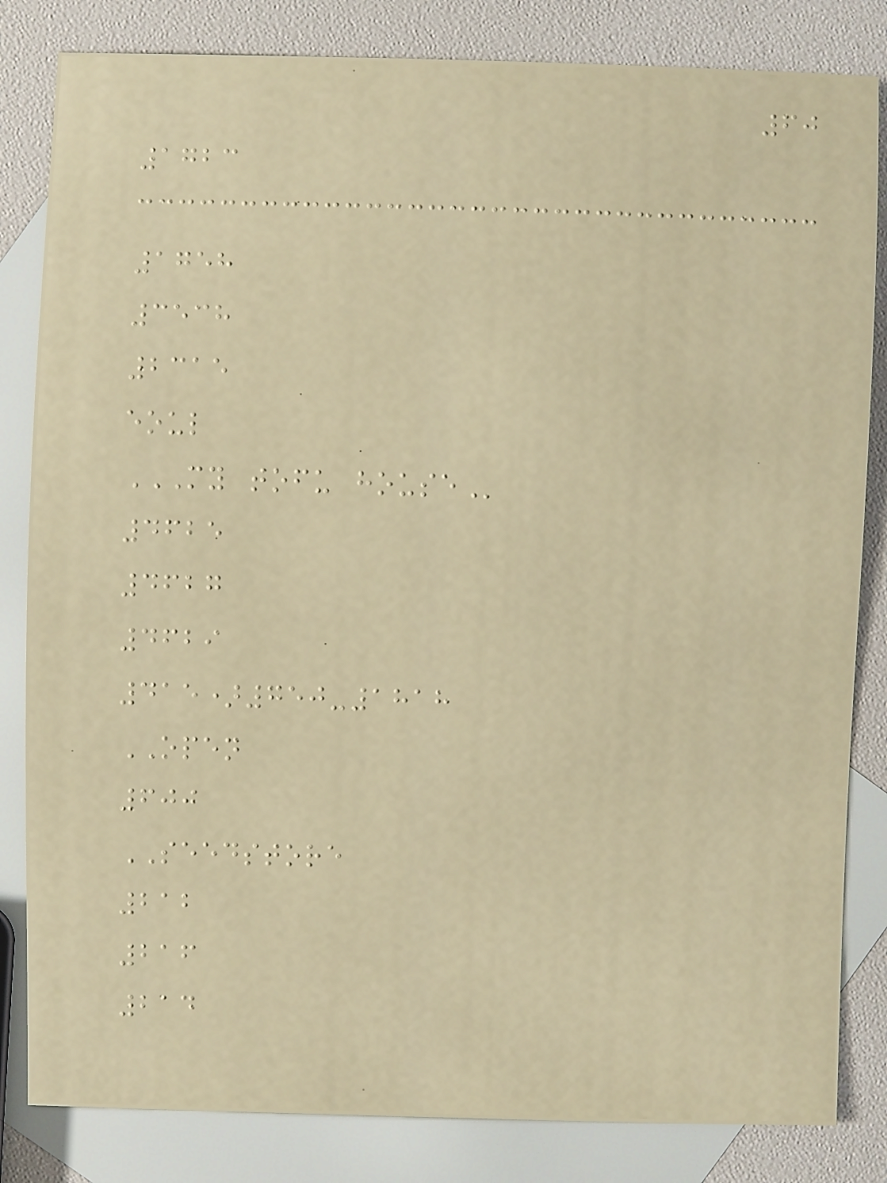60
1723
1758
3538
2315
eoul
MY TOFU HOUSE
4625
4627
4629
415)750-1818
OPEN
600
SEEDSTORE
212
216
214
